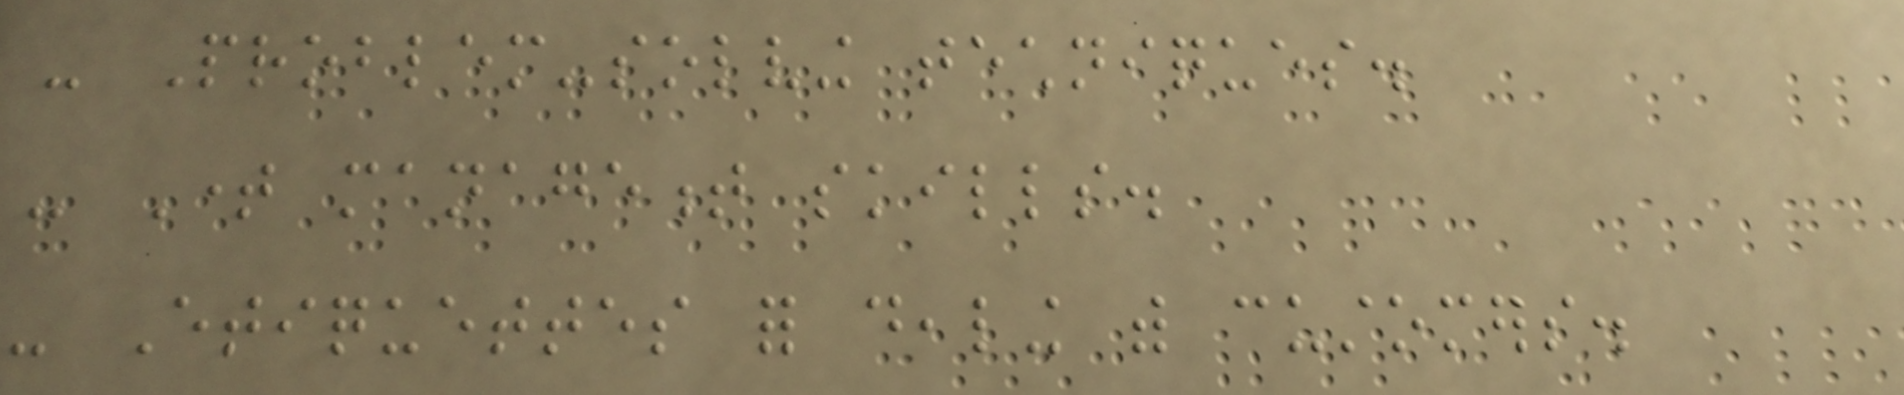- Problem-solving techniques.
- Time management skills.
- Etiquettes for dealing with customers.
